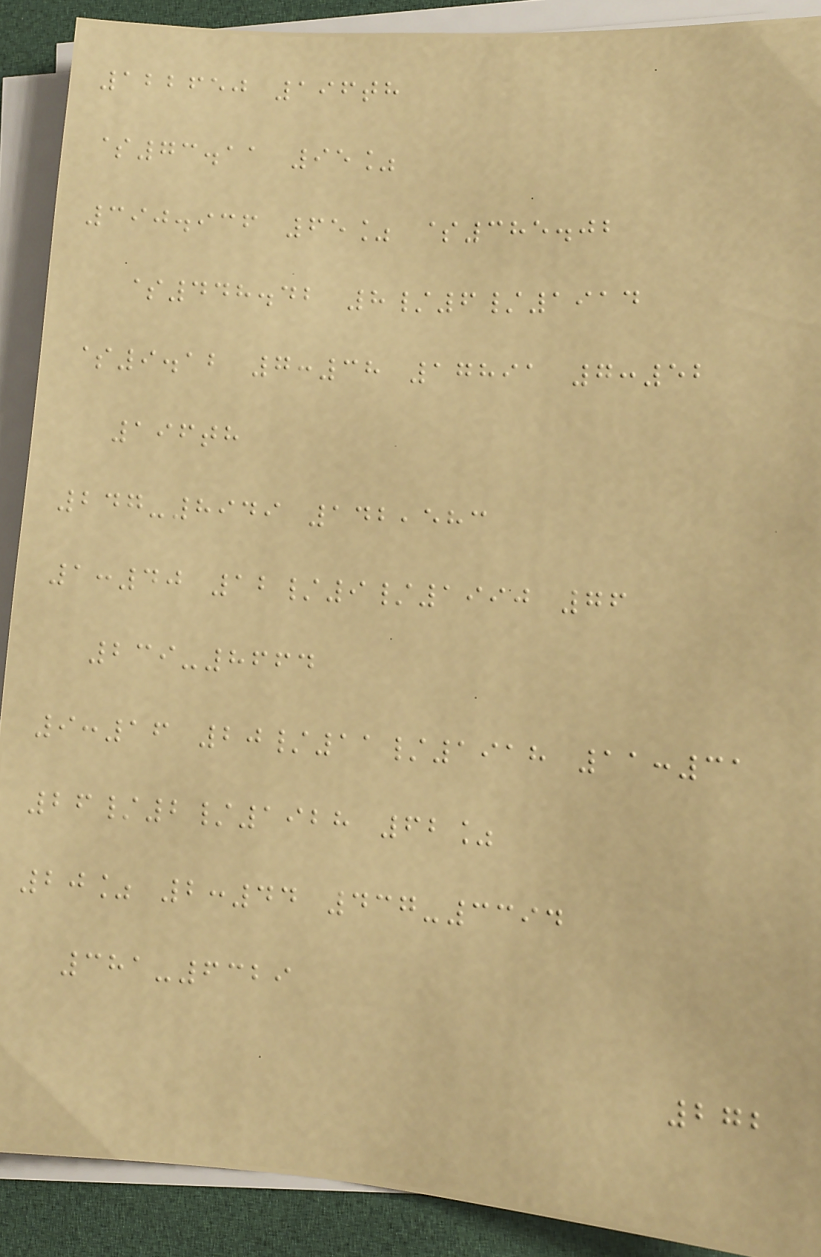122650 196th
$73.11 95%
390.936 65% $385.02
$448.42 8/6/1914
$9.12 7:38 17891 7:52
196th
247-8949 142,583
1:40 12/9/1990 76
239-8664
9:16 20/11/1918 11:31
26/2/1928 62%
20% 2:44 437-3394
381-6329
272
